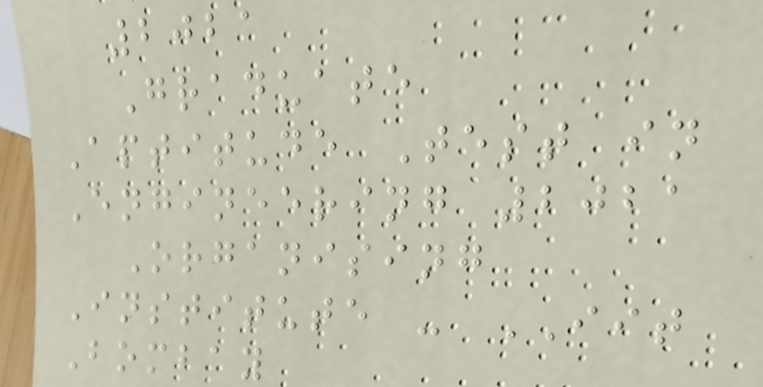2021
Graduate
Aptitude Test in
Engineering 2021
Organising
Institute - IIT
Bombay
